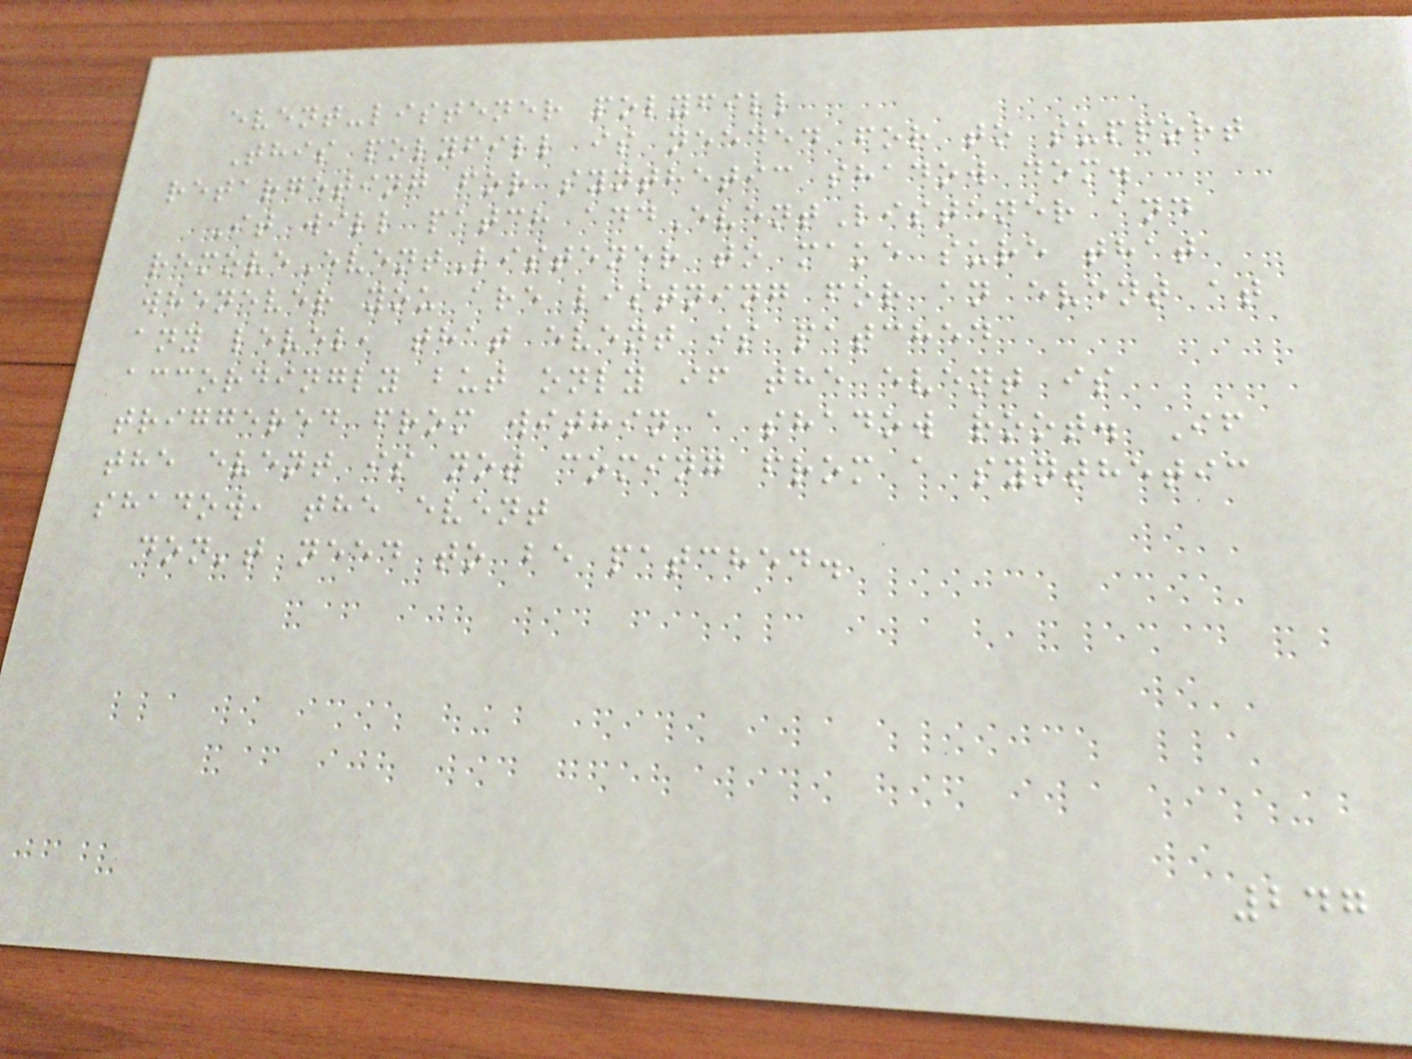event-listener polyfill
This polyfill is needed for to support
retargeting for synthetic shadow dom.
It will patch addEventListener and
removeEventListener to make sure that
whenever you are listning for an event at
any level, that event is patched
accordingly but only if the event is
triggered from within a shadow root. If
the event is not coming from a synthetic
shadow, the event
don't need to be patched.
247
